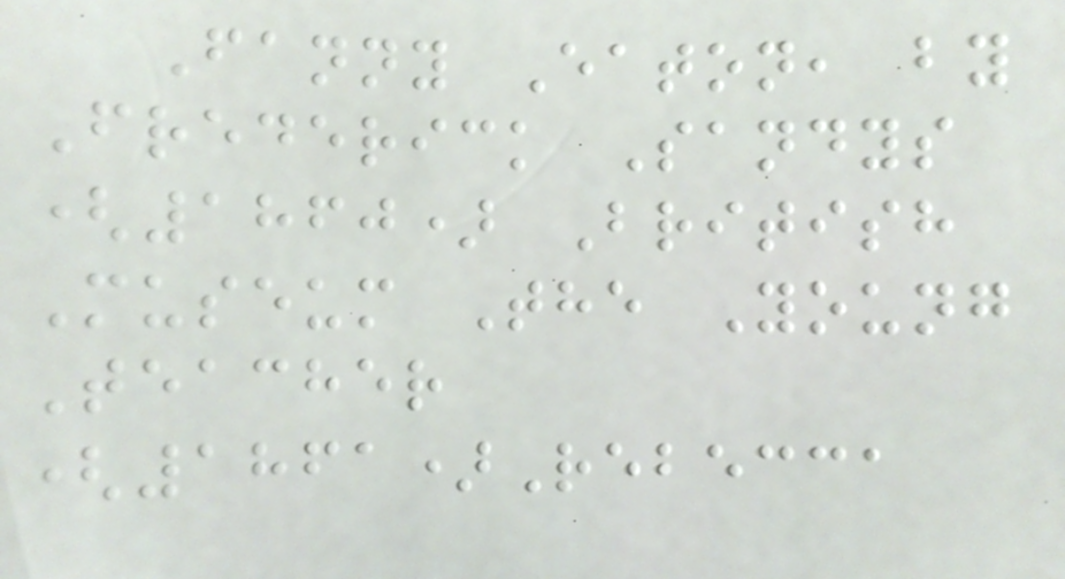Fanny Eaton, by
Frederick Sandys
(1860) British
Museum The Young
Teacher
(1861)Rebecca
